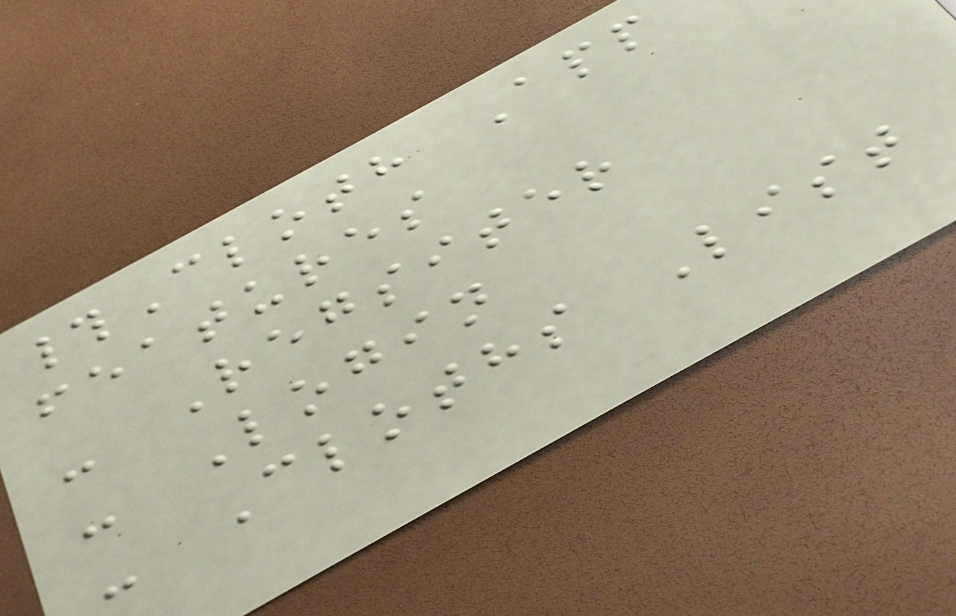#Cloth App
features
- Regsiter
- Login
- Cloths List
